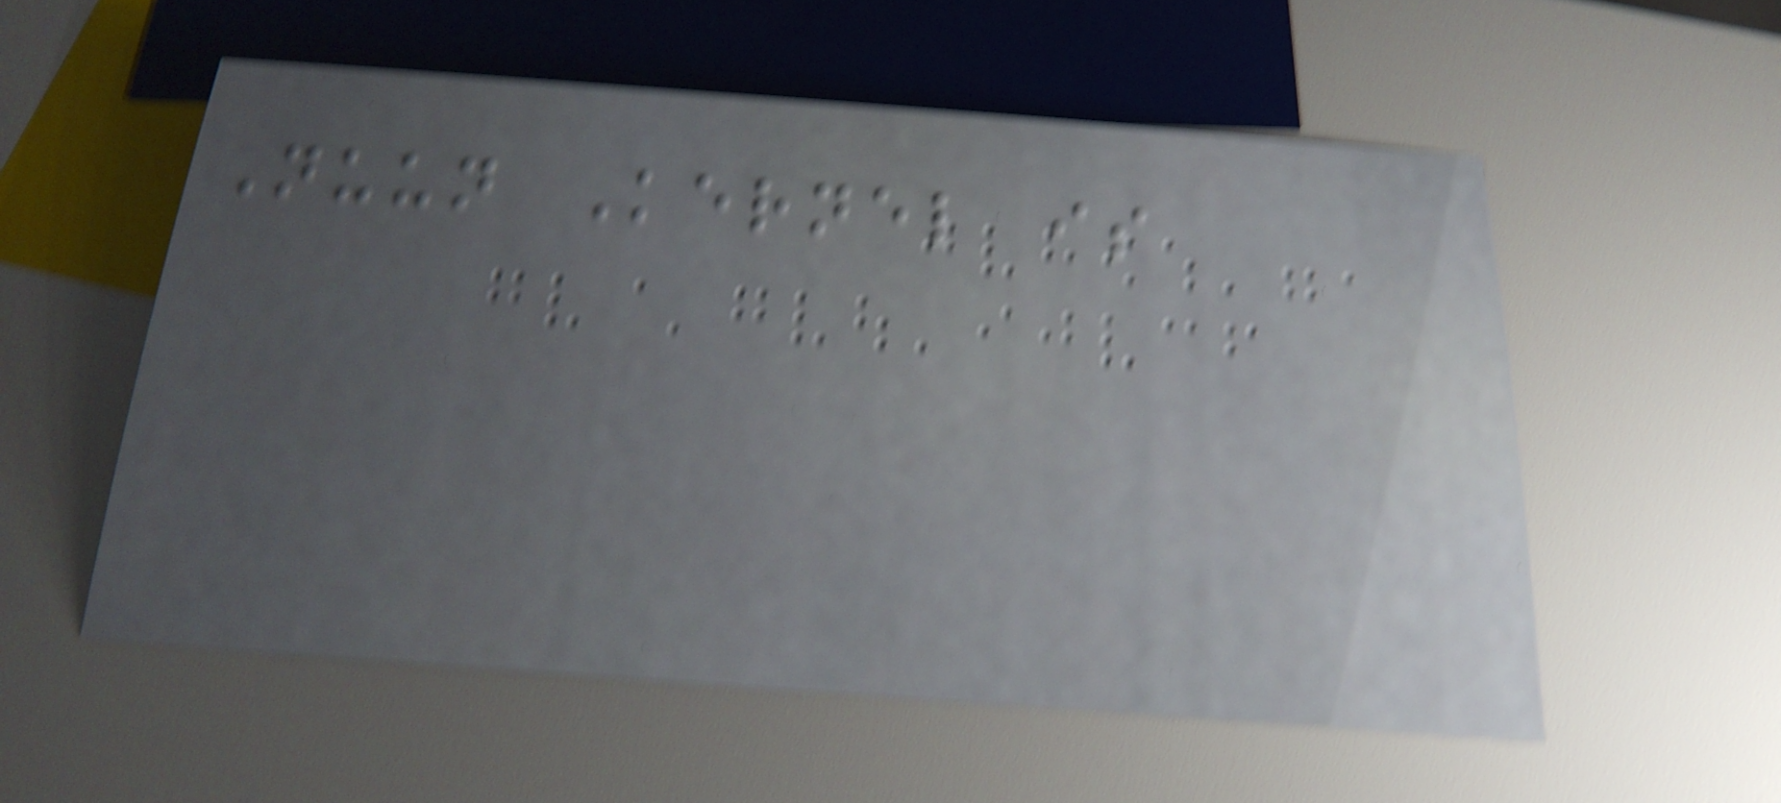Nuun Kernel is
